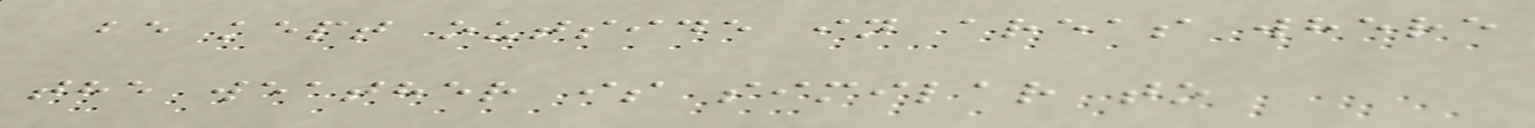be kept outside in areas where
the weather is similar to
